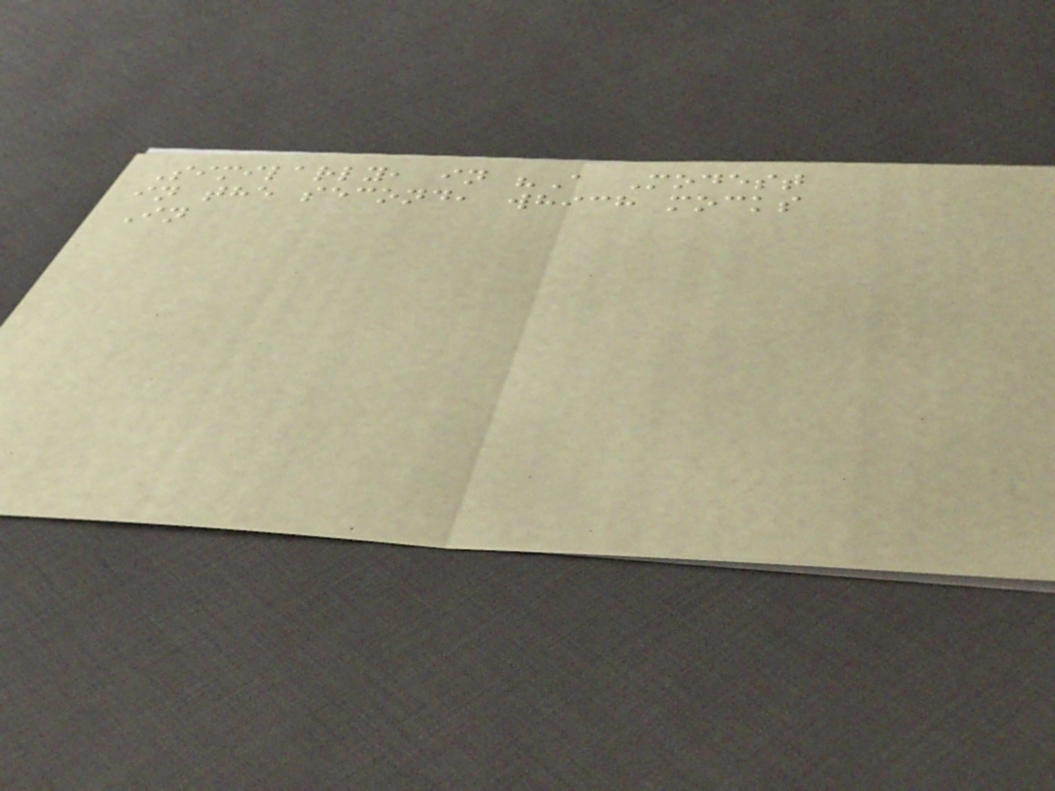Similarly, in "A Modest
in the second, which mocks
In
